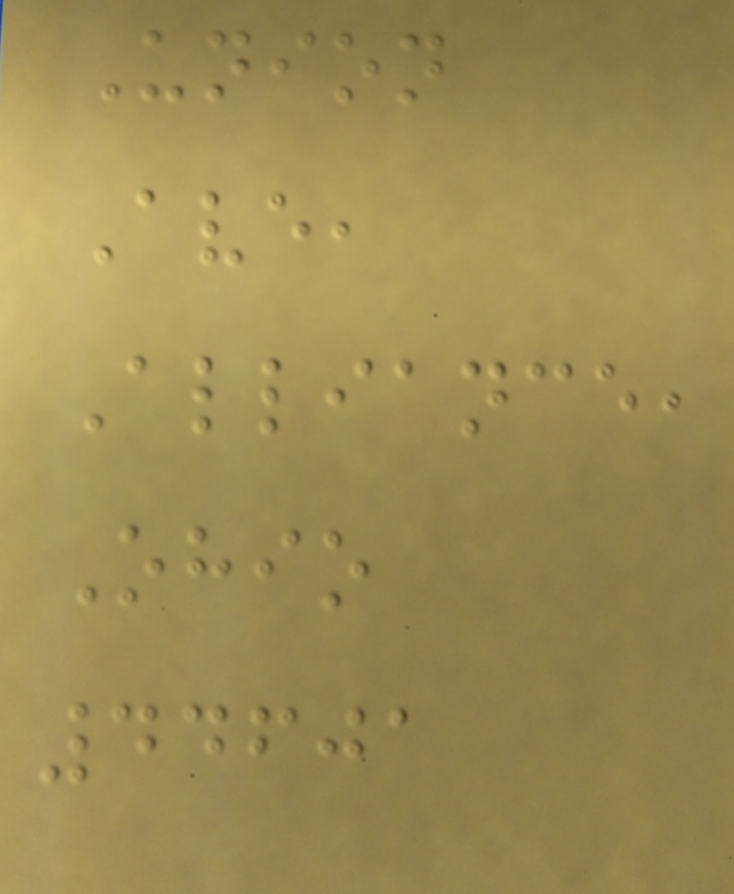Union
Ave,
Alliance,
Ohio
44601
